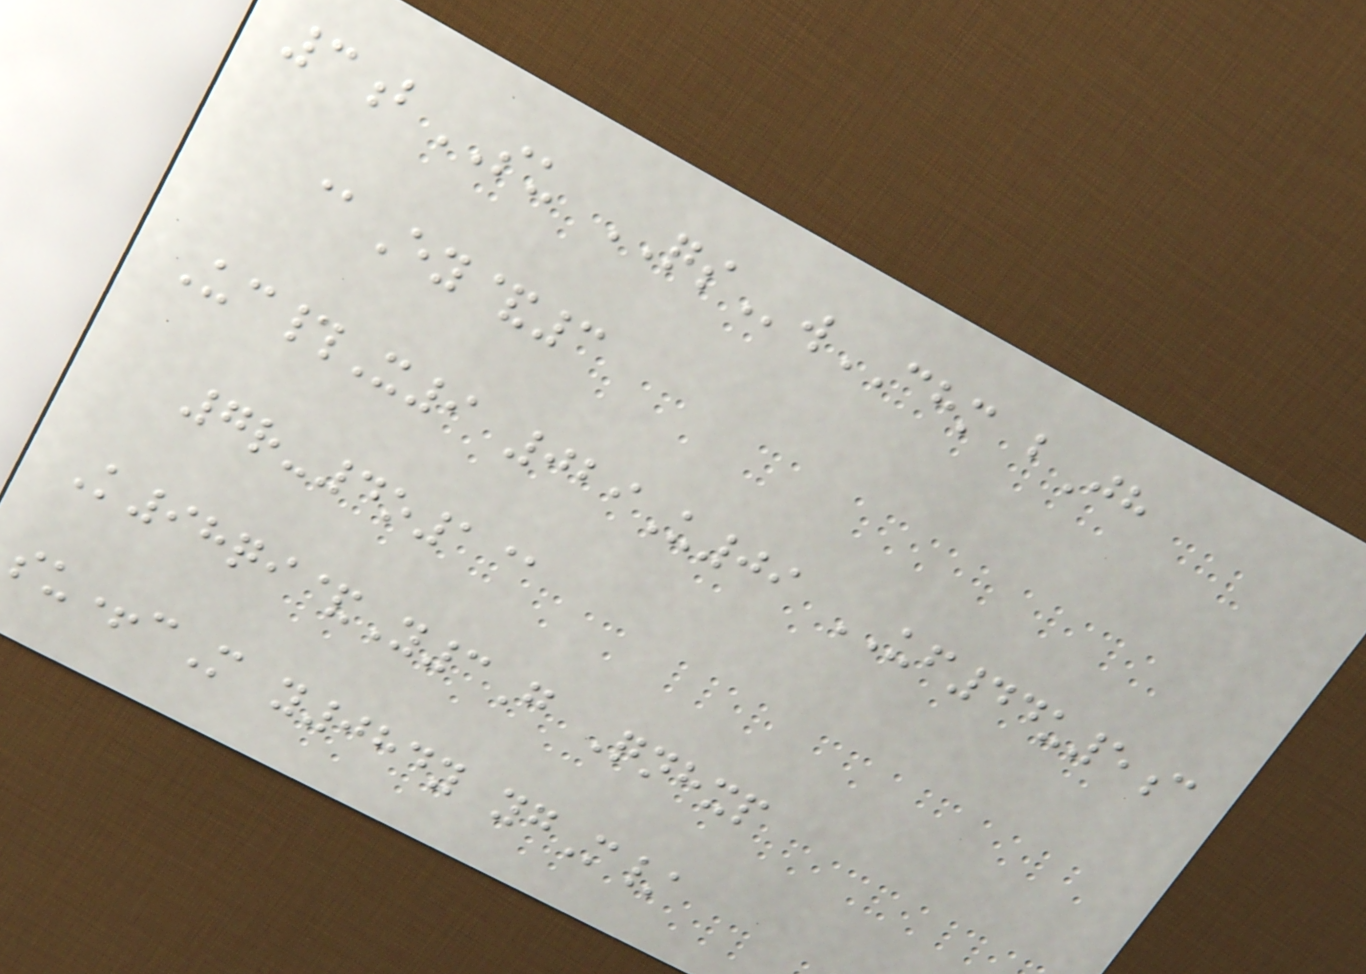3bSU QSwCHM bJh
@Ey&3
Uc#X9 029U09 UF44u5c
7r-4o1@
K98qi&Y3G Qnhxp
su+cM y084y ygM/
